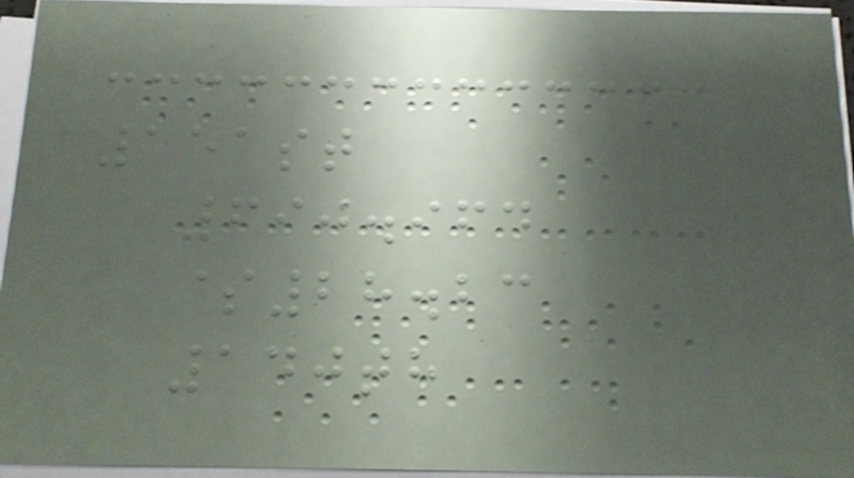151st
690.964
$28.23
140th
